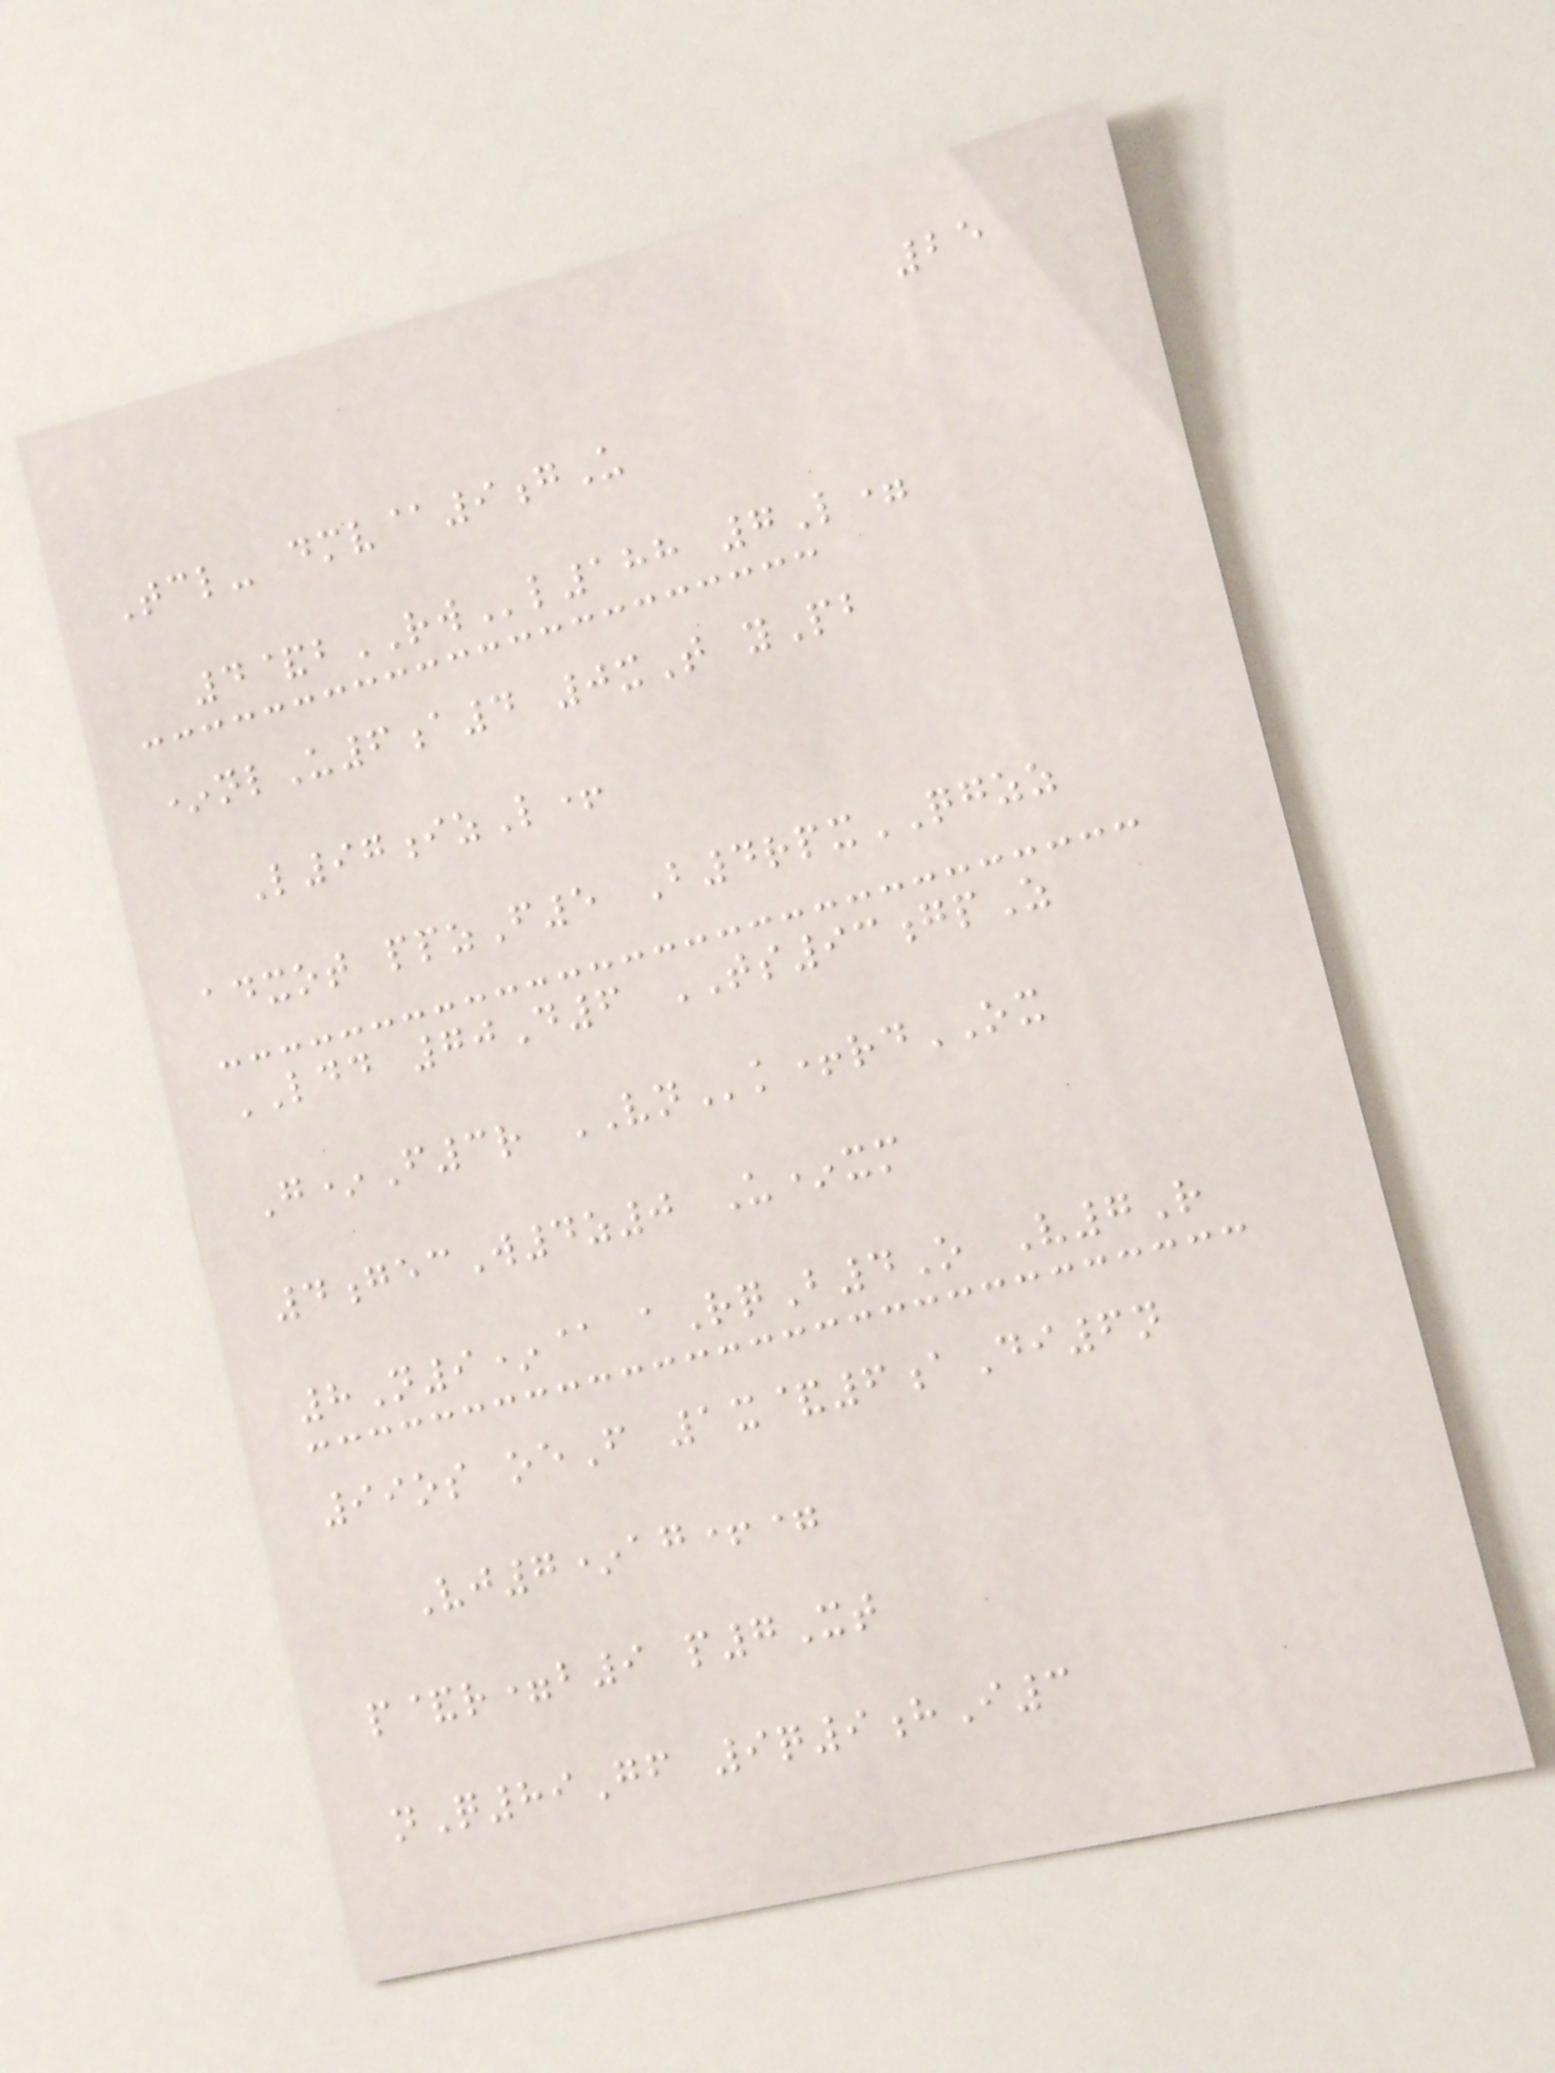25
Tcl- dmv@9gU
4&bRWl188 7L=
*nlU6a4 0xT yPb
L97izL+
adxot ppzF5 B4rpxQGZZ
LDD 70D6 TS93gpZ
G*F3r VNk+rdOX
4gecW4z0 U*xm
8N9*@ aRqB4O V7R
99os oeF 1x&6aDi6n
Vj7*ag+=
p&r=b9 p7Xt
nQ89Gf 9q9hI3
